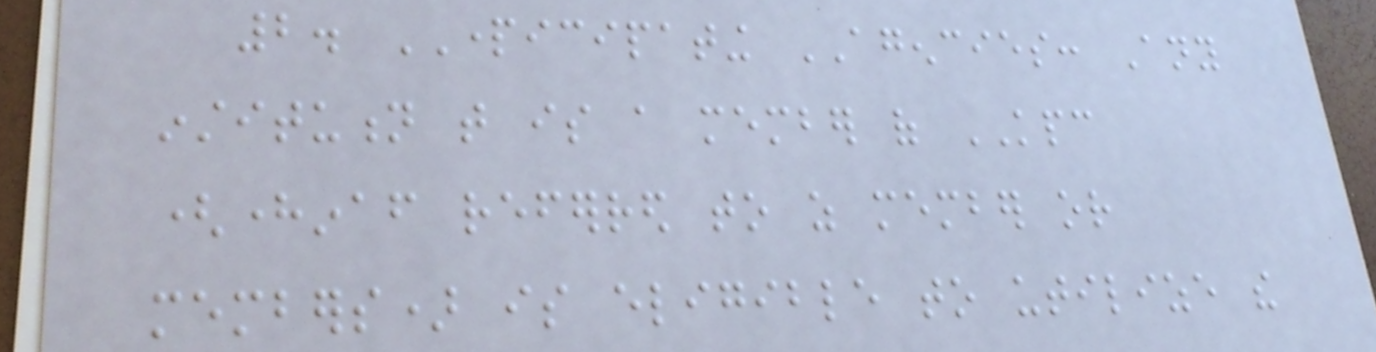2. PARTICIPATING AGENCIES: Any
institution that is a member of KPC
(hereinafter referred to as member or
members) is eligible to utilize the
